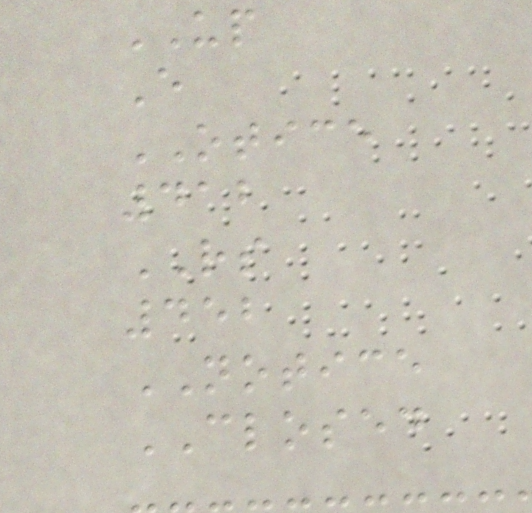UP
E
OTICE
412
RS
452
NOTICE
CLOSED
